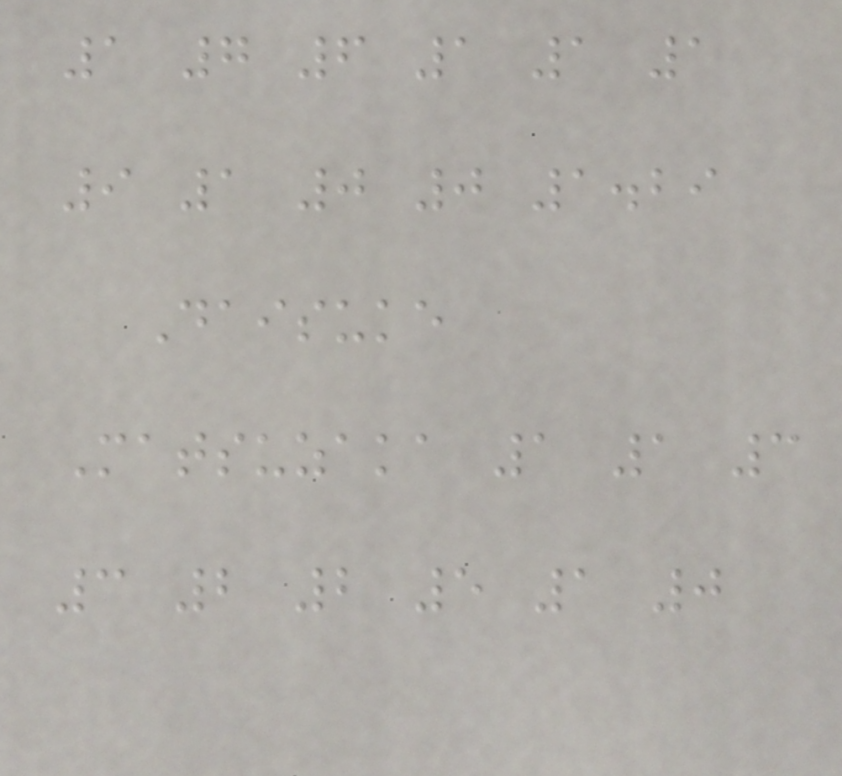1 7 6 1 1 1
9 1 0 0 1.29
Daisuke
Matsuzaka 1 1 3
3 2 2 5 1 0
